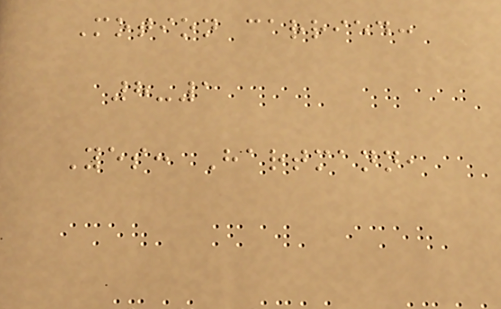Motion carried:
8-1
Yes: Hartmann,
